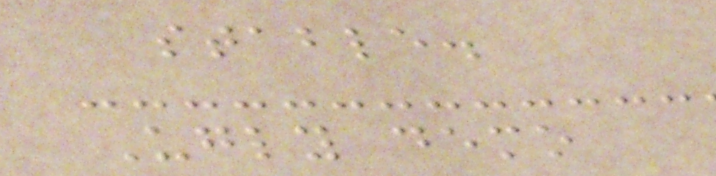stable.
Ugly demo
